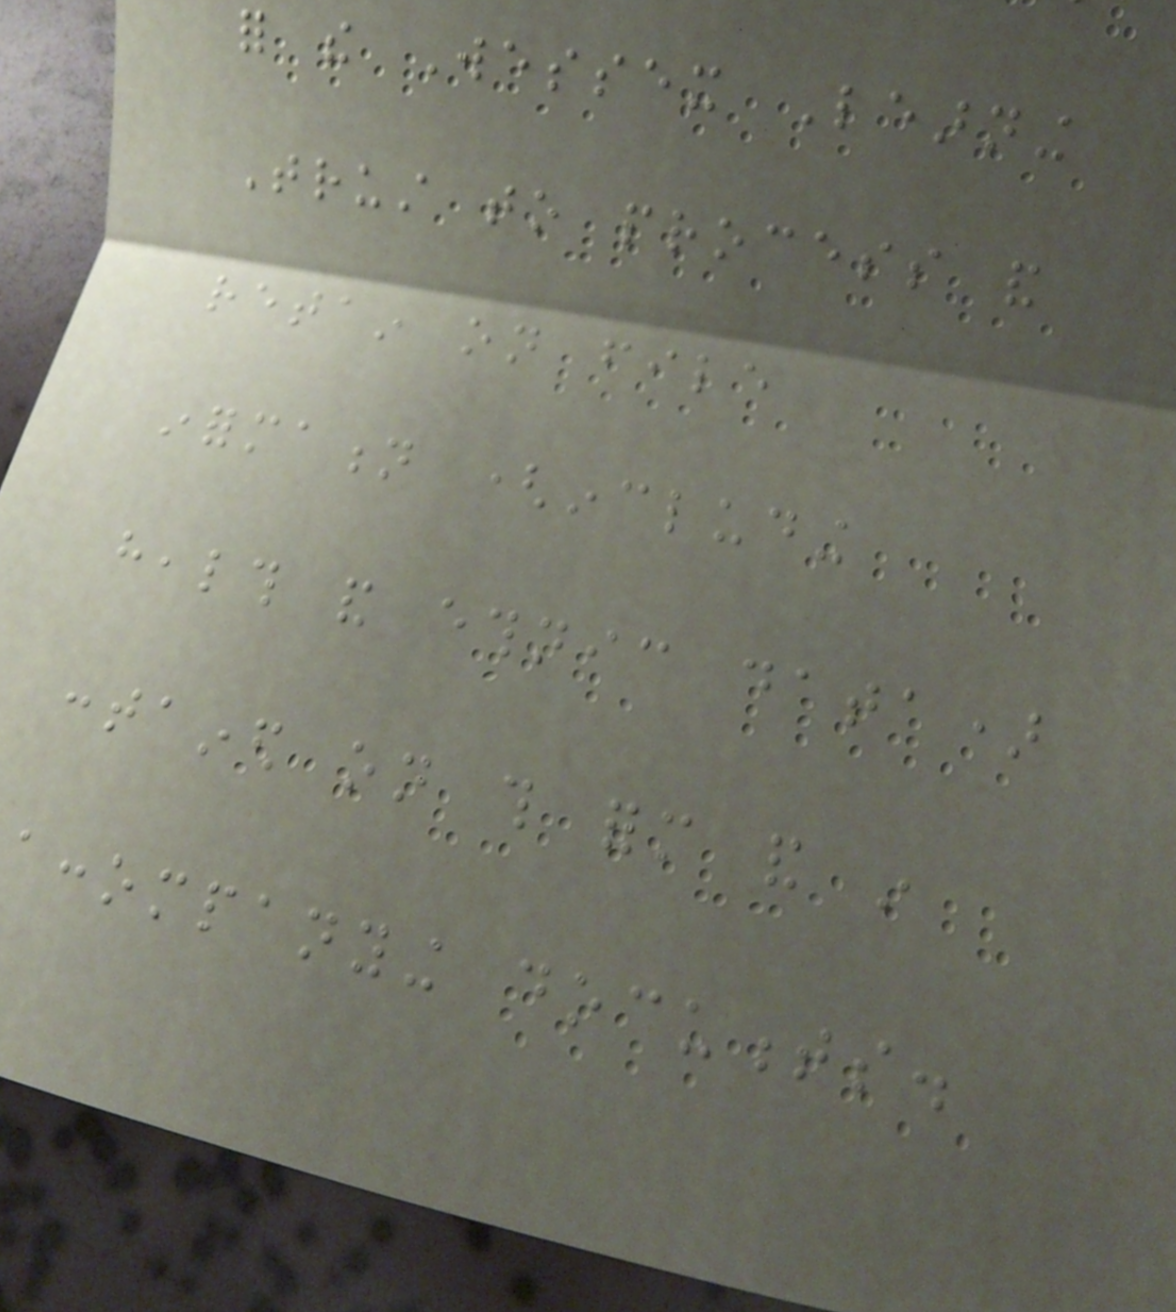for the Wessex Learning
Trust to process and
retain on file
information (including
health and ethnic data)
contained on this form and in
accompanying documents.
